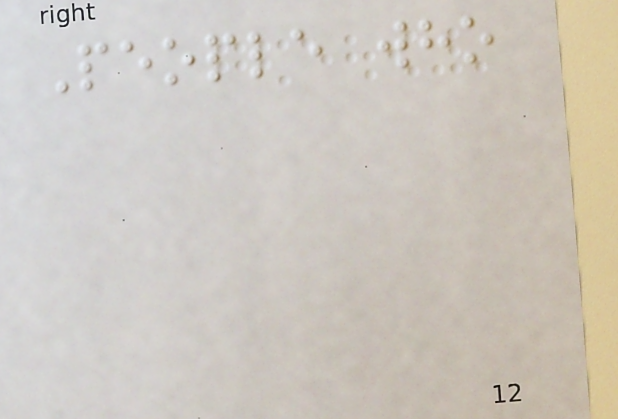People who
